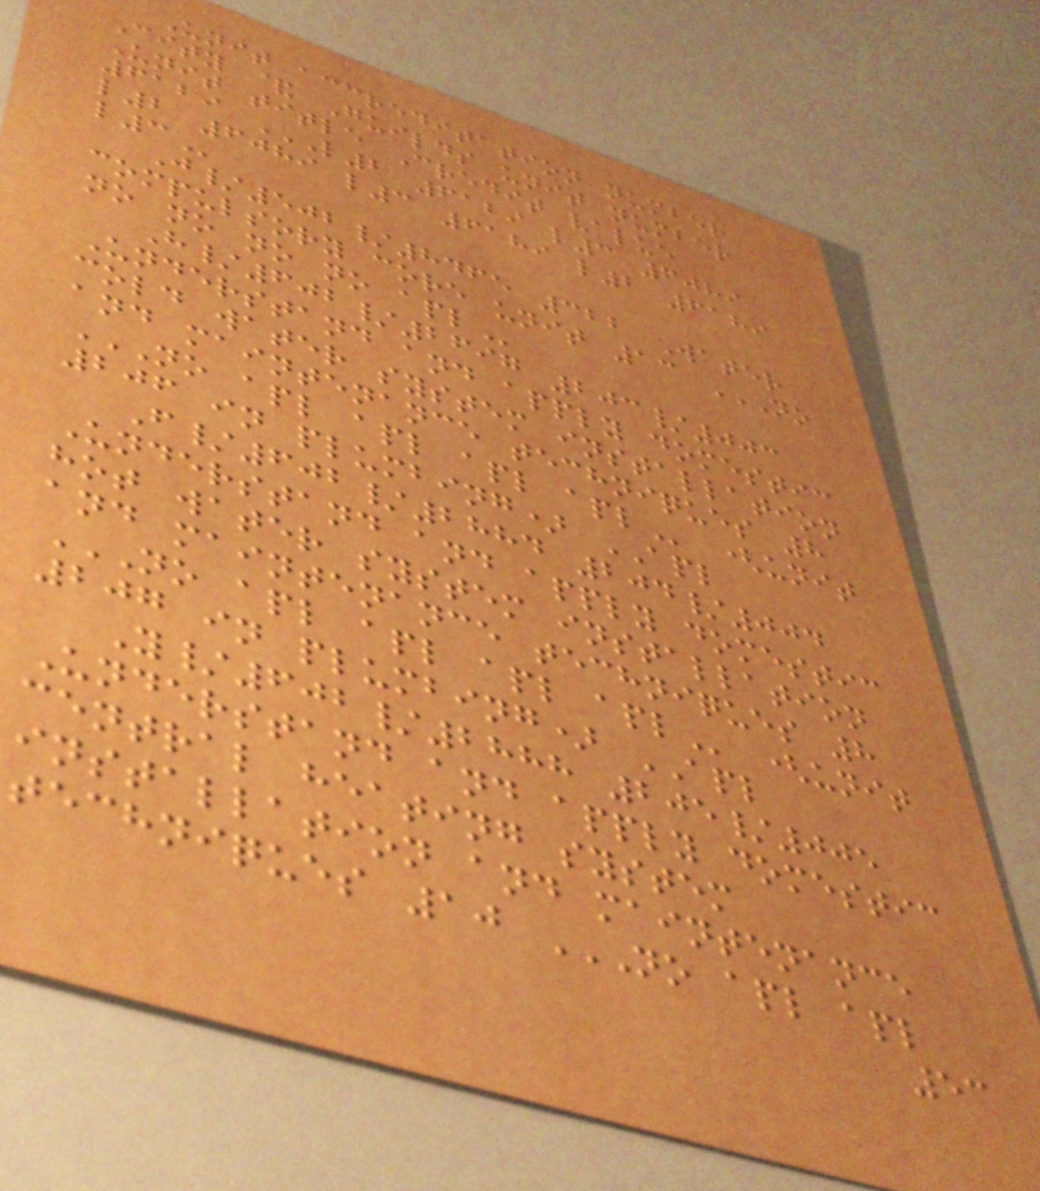Unit accreditation number
City & Guilds unit number
Unit title Credit value
6129 L2 6129 L3 6089
L2 6089 L3 6189 L2 6189
L3
J/502/8465 322 Water
compulsory core unit 13 NO
NO NO NO NO APL
H/602/2697 203/003
Understand and apply domestic
cold water system installation
and maintenance techniques 8
NO APL APL APL APL (unit
206 in plumbing) APL
F/602/2884 204/004
Understand and apply domestic
hot water system installation
and maintenance techniques 8
NO APL APL APL APL (unit
207 in plumbing) APL
Y/602/2888 205/005
Understand and apply domestic
central heating system
installation and maintenance
techniques 10 NO APL APL
53
